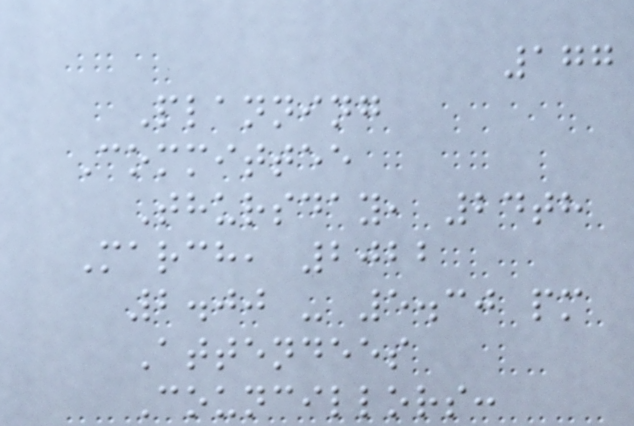177
Planning
Committee
Thursday, 24th
March, 2022
2.00 - 5.30 pm
Attendees
Councillors:
